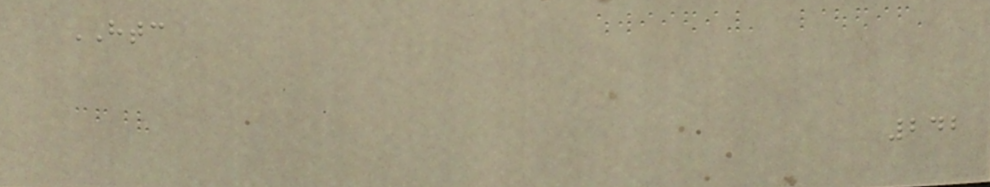HTC
242
